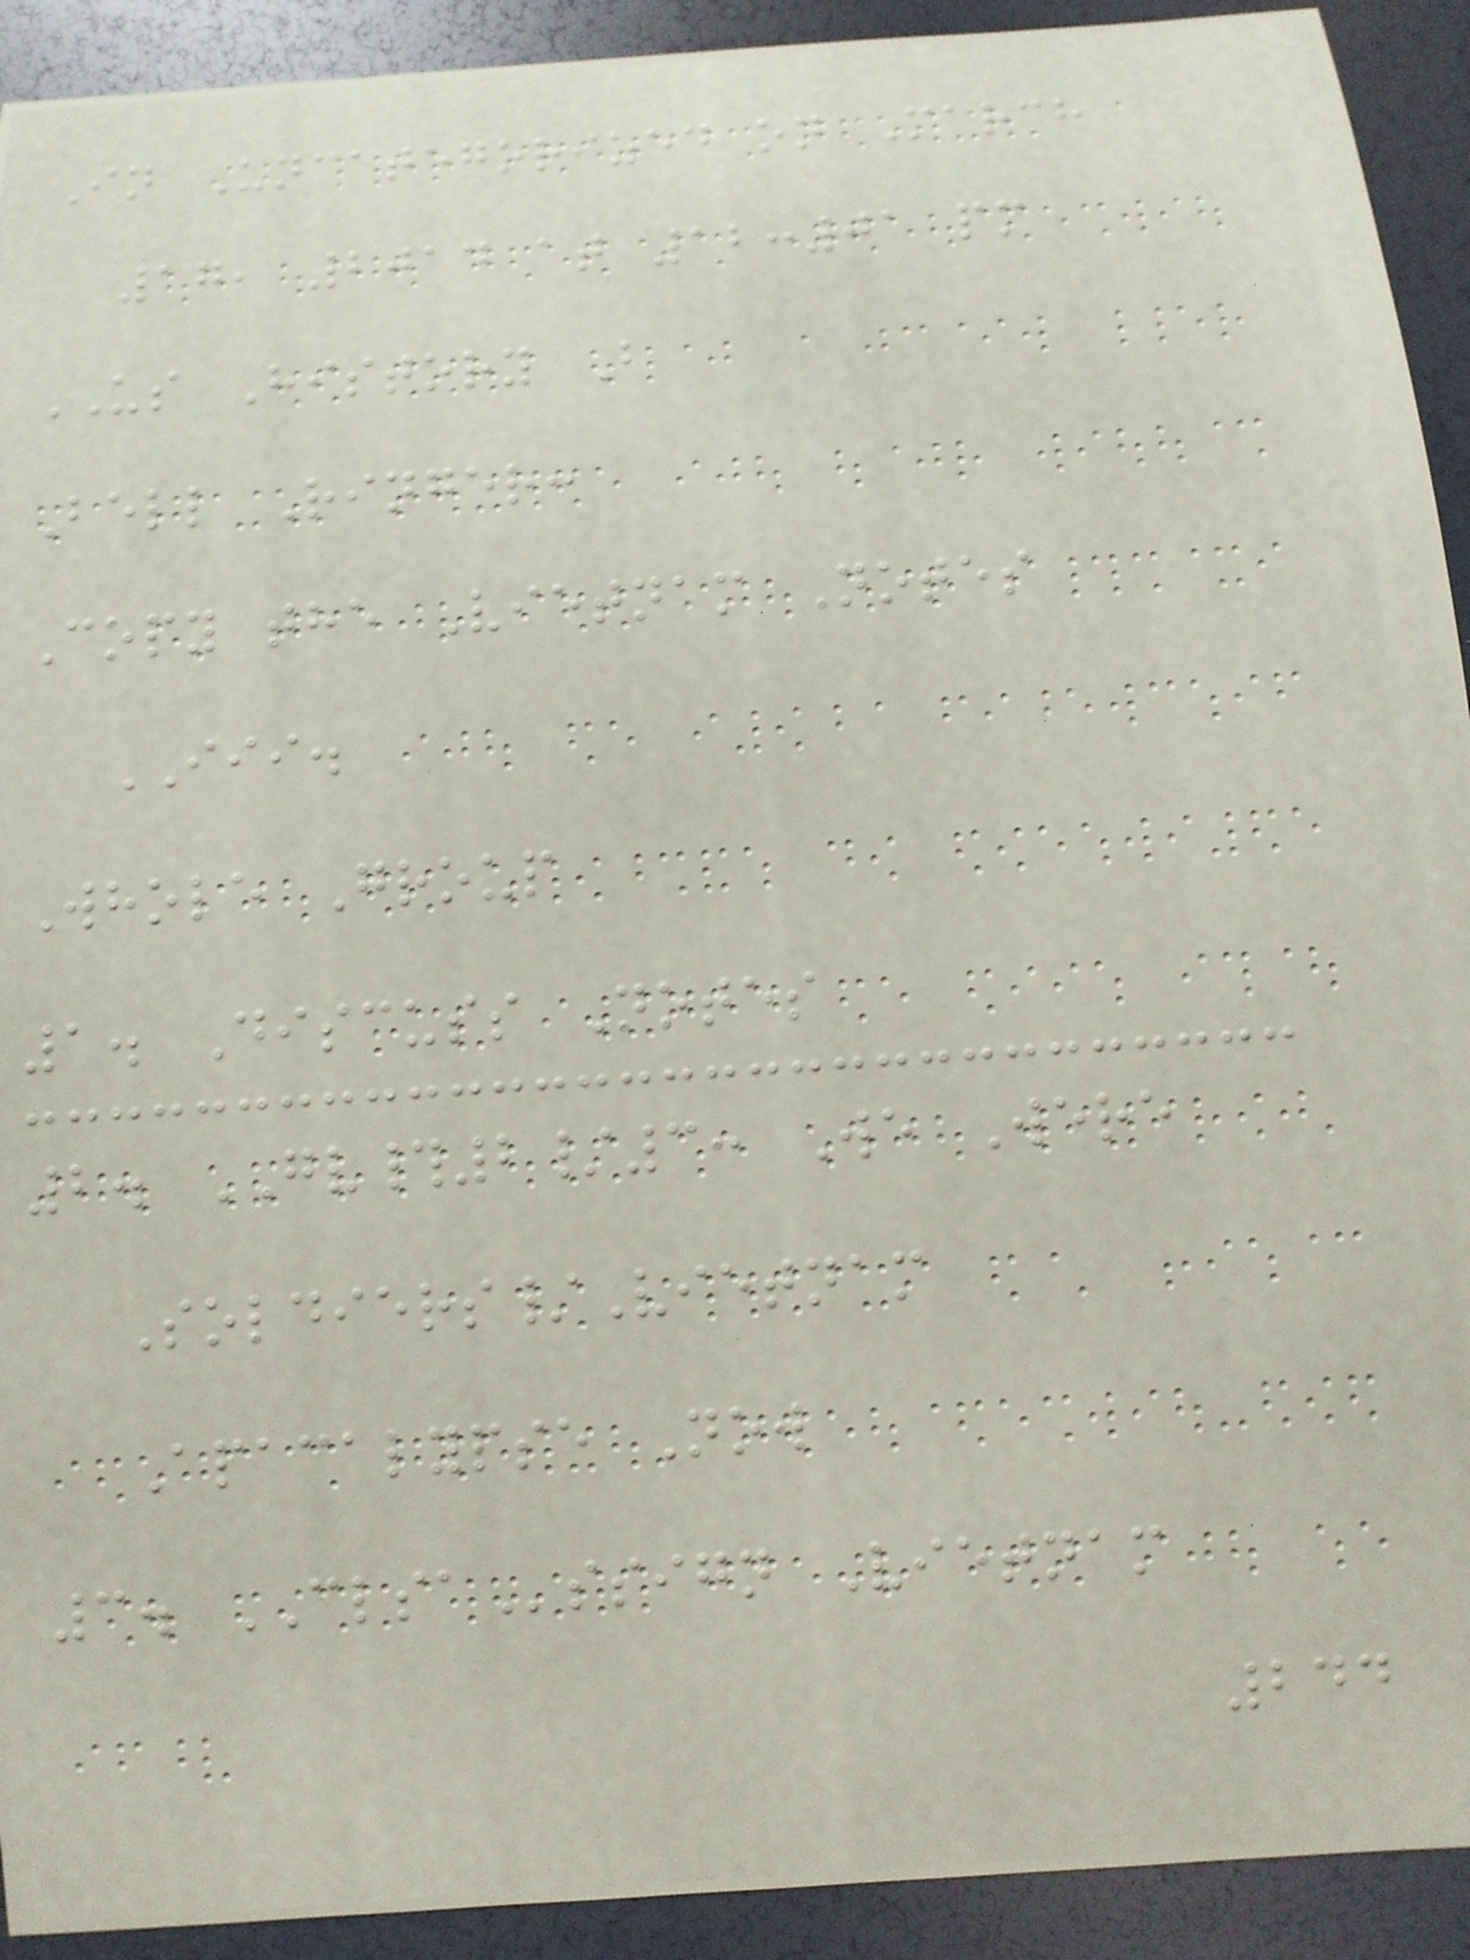In Uncategorized on March
17, 2014 at 12:01 pm
US History B
Bell Ringer:
Copy the Vietnam Notes
III.
Whole Group
1. Discuss Notes
2. GV#2/3: We Were
Soldiers/Vietnam
Apacalypse Now
3. CLSAssign Vietnam
244
